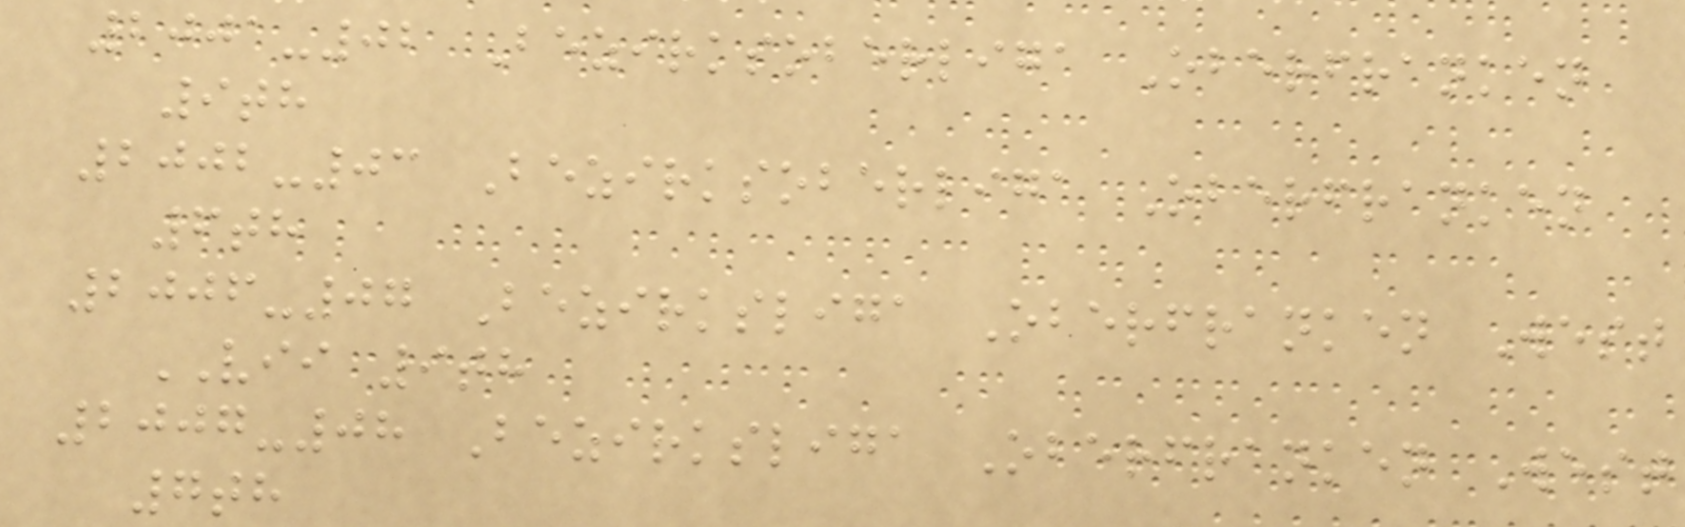2001-02 Bezirksoberliga Oberfranken
9th
2002-03 Bezirksoberliga Oberfranken
6th
2006-07 Bezirksliga Oberfranken West
VII 9th
2007-08 Bezirksliga Oberfranken West
7th
